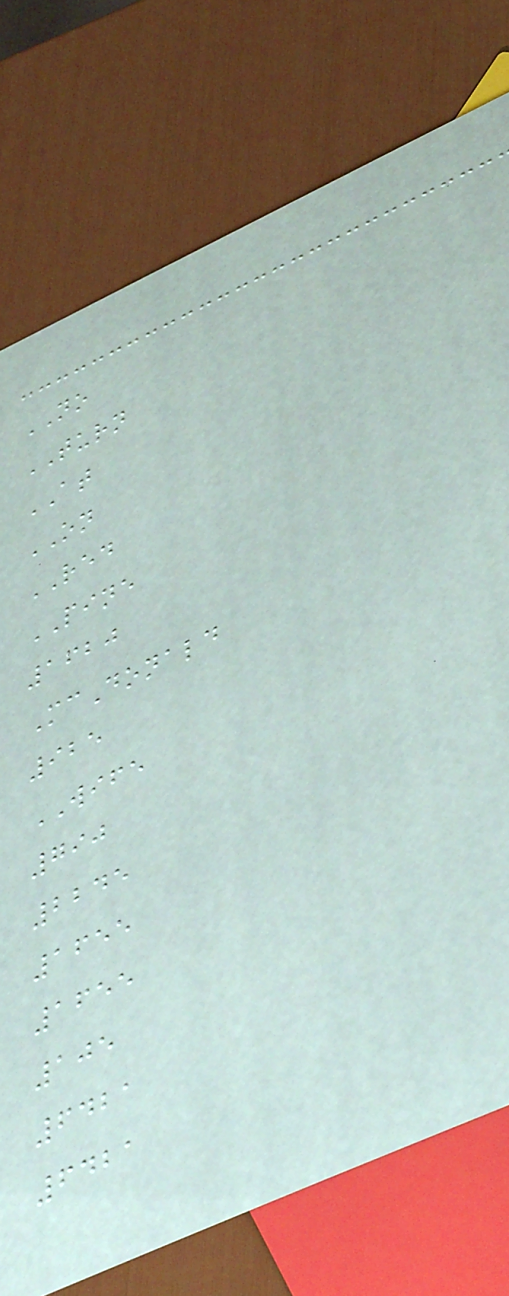NO
TURN
AT
ON
RED
PINE
1620
McDonald
925
WIFE
790
2245
1655
1655
105
6421
6421
